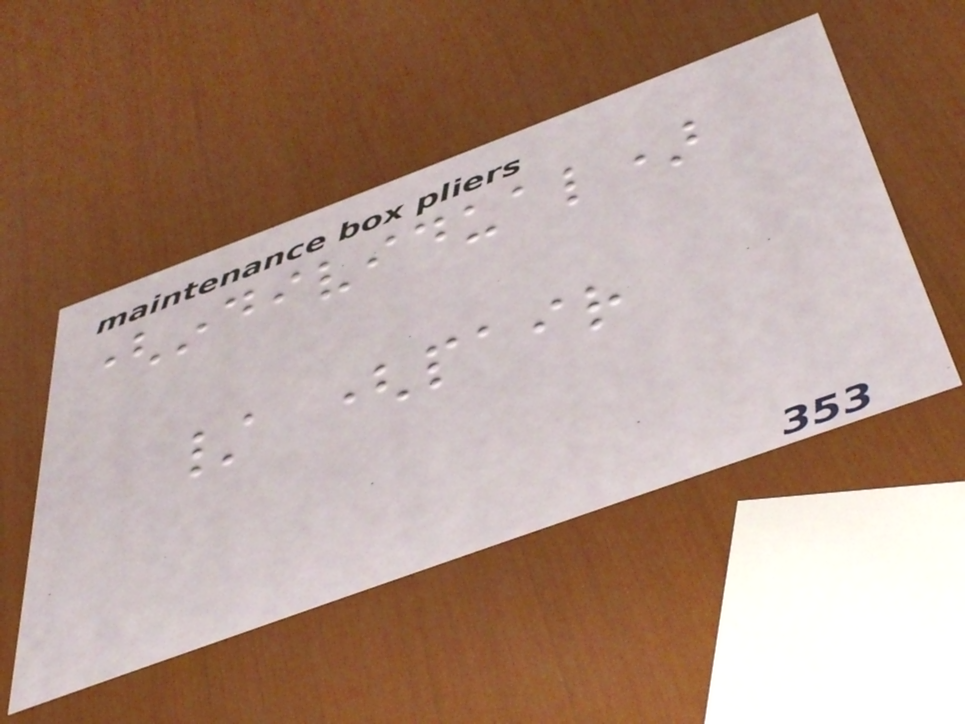(individual)
/ (pair
